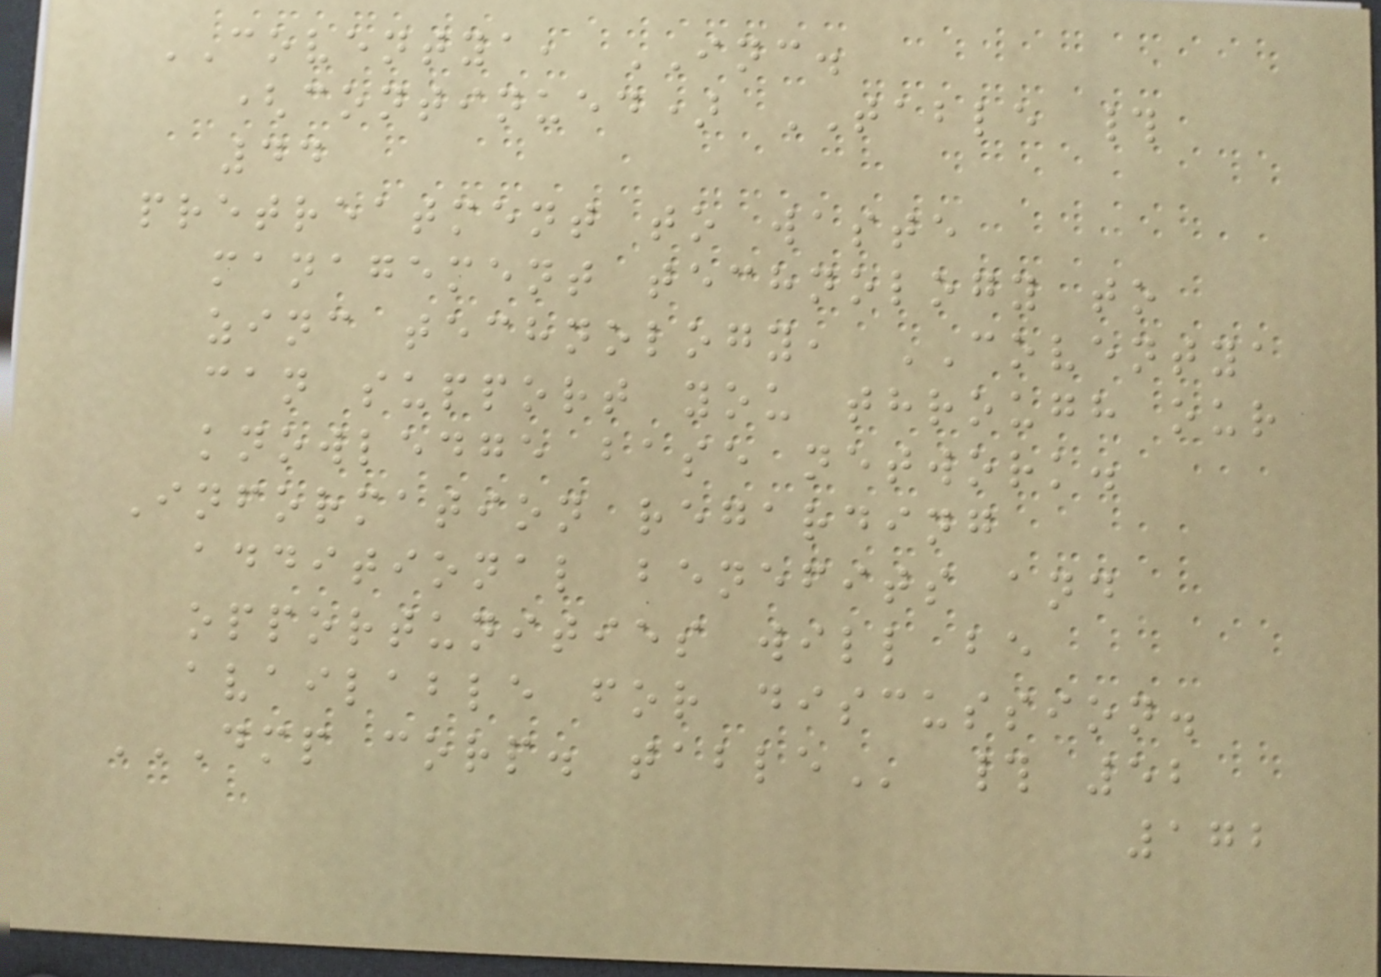COVENTYA, INC.
(continued) TABLE #
44
pretreatment to waste
management technology to
zinc technology, COVENTYA
can support you through our
knowledge base network.
Information regarding
additional benefits and
opportunities will be
available for discussion.
DMP CORP. TABLE # 52
172
